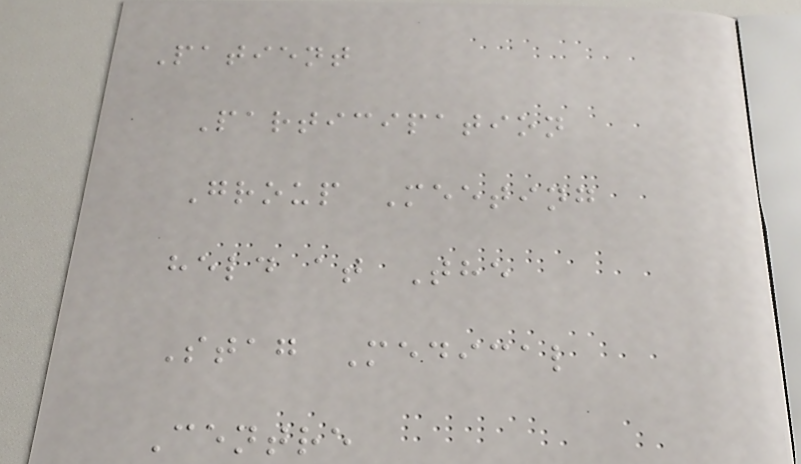Patient
Participation
Group Meeting
held at The
Stag Medical
Centre
